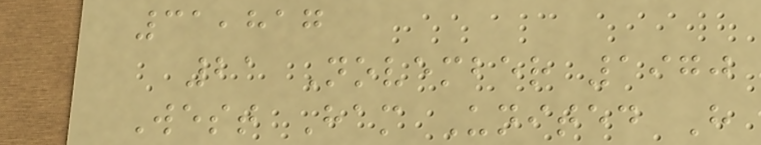31,817
21 November 1970
West Ham United H
